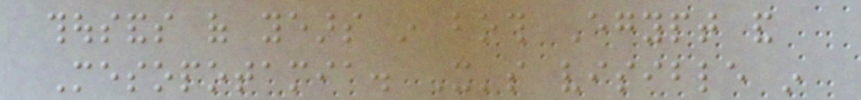thousands of years in both Egypt and
Mesopotamia. It's visible in
